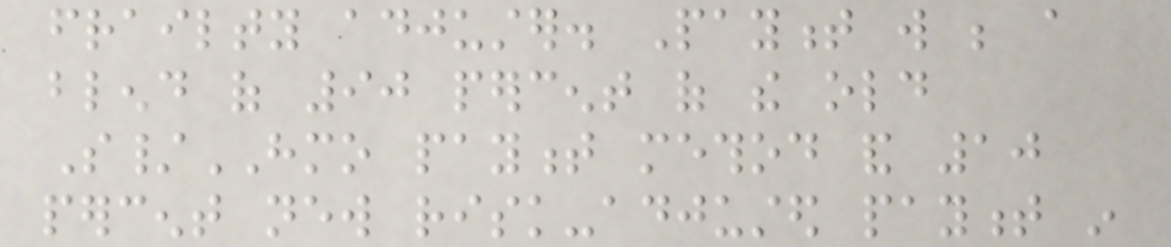frailty adjuster. Payment will be a
blend of 90 percent of the old
S/HMO payment method and 10
percent new risk-adjusted payment in
